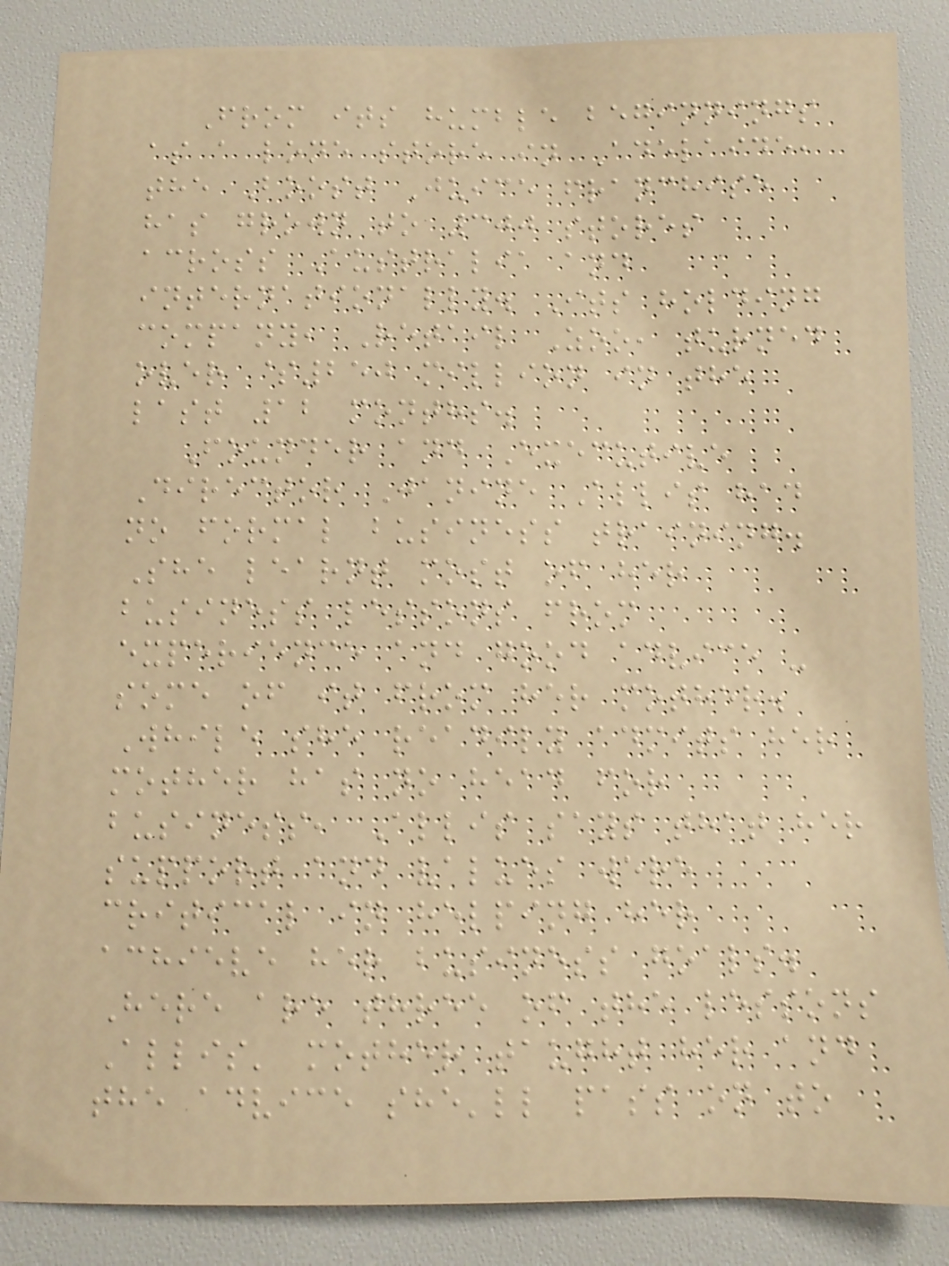From its humble beginnings
as a lone store in Adelaide,
the Boost Juice franchise
has grown to 300 stores
across Australia and
internationally. Its holding
company, Retail Zoo, turned
over $250 million in the
last 12 months.
Founder and Executive
Director Janine Allis had
no formal business training.
She learnt most of her
business lessons from
experience and good advice -
some of it from her mother.
While she readily admits her
mother has no head for
business, Allis says that her
support and values were
critical in helping her
achieve her business goals.
Here are three of the lessons
Allis' mother taught her and
the advice she'll pass on to
